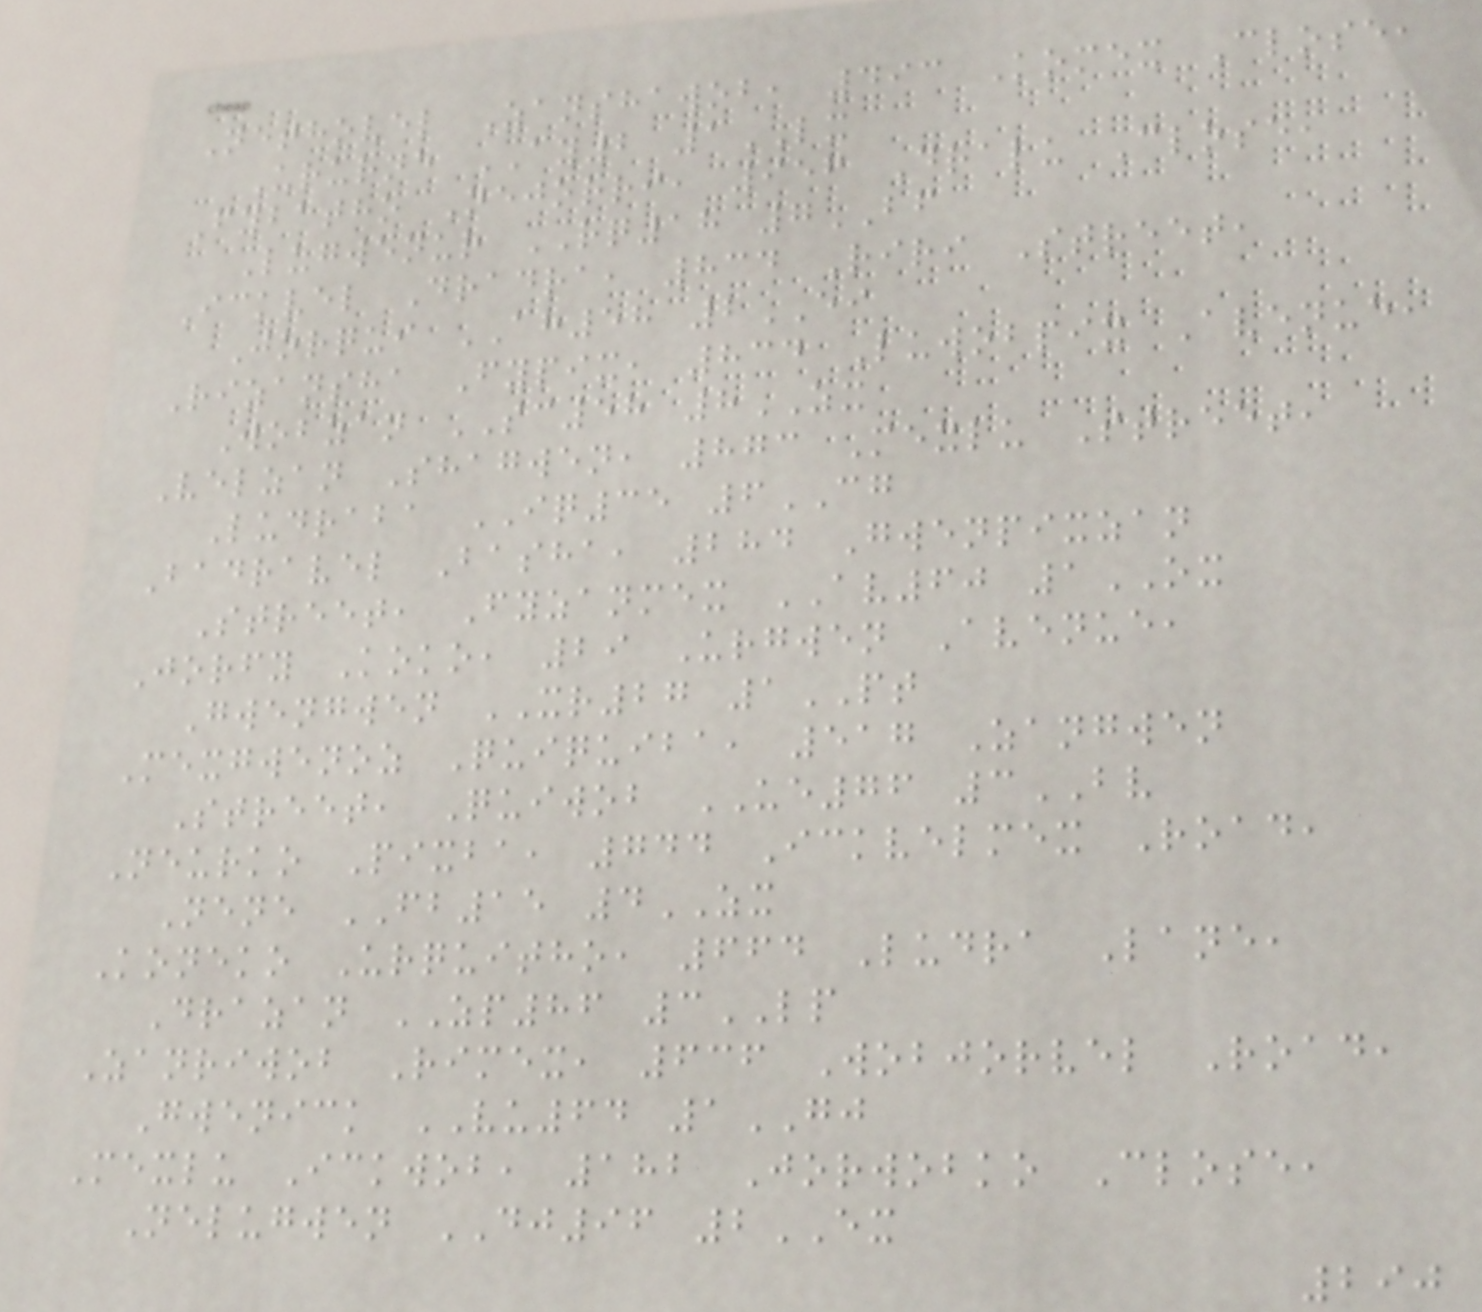Nethovel Zanshawob, 493 Komex Close,
Ururne AY2 1LX
Fybatho Nejorri, 956 Dralu Close,
Lugwenur RQ18 7BF
Ickvel Dradra, 834 Riri Street,
Jorqui AH58 2EI
Rizansha Fypix, 834 Luwobpix Avenue,
Wobzan SC58 8ZX
Velzan Shagwen, 873 Mexlu Street,
Ludraba IQ35 6CG
Badravel Basha, 284 Gwenpixzan
Street, Fyzanmex AV60 1OX
Jorfy Koko, 29 Urgwen Avenue,
Gwengwen XR27 1PT
Mexgwenoz Quiquiba, 517 Zangwen
Street, Quiwob UE76 3BV
Neurko Pixba, 744 Ickvelmex Road,
Nene FB15 4ZX
Koneko Urquitho, 664 Ludra Lane,
Drazan ZP86 3LP
Zanriwob Rimex, 636 Wobjorvel Road,
Gwenick VU64 1GJ
Mexlu Ickwob, 182 Jorwobko Close,
Nelugwen DJ96 2EX
290
